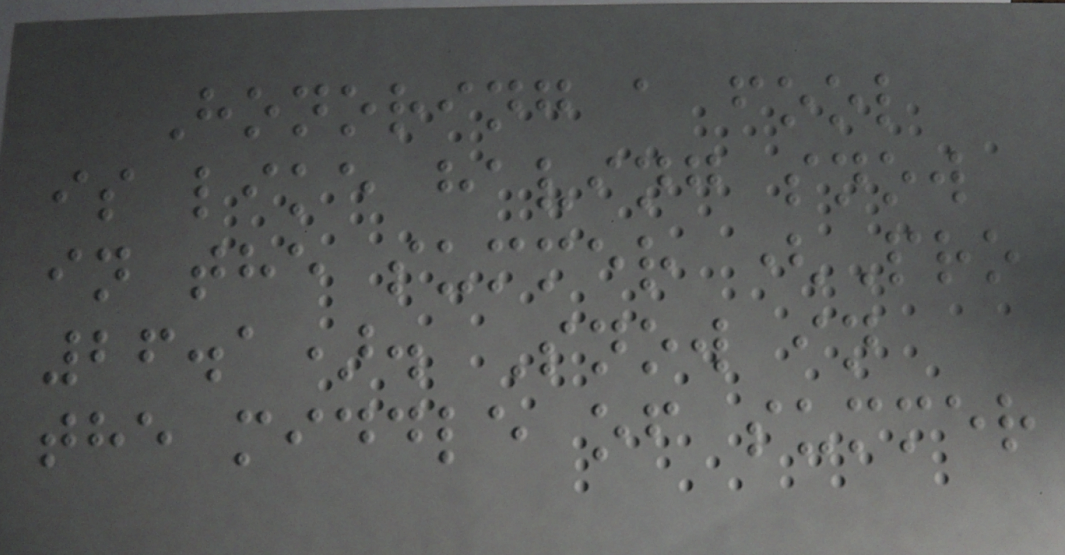Honoring a fool
is like having snow
in the summer (Pro
26.1). Snow in
the middle of summer
